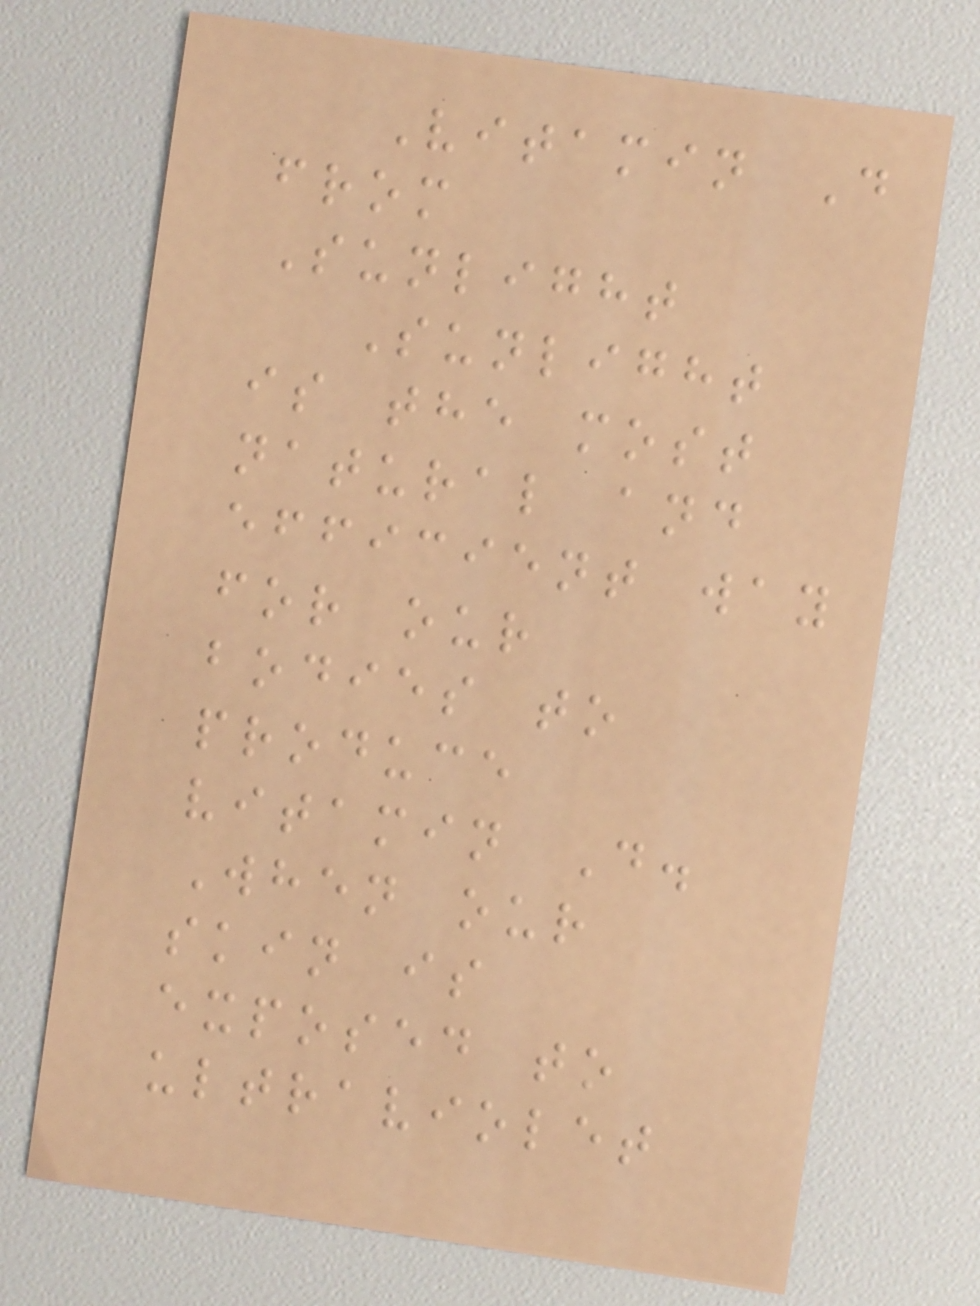Vitamin D
from
Sunlight
Sunlight
is the most
natural and
efficient way
for our
bodies to
produce
vitamin D.
When our
skin is
exposed to
ultraviolet
